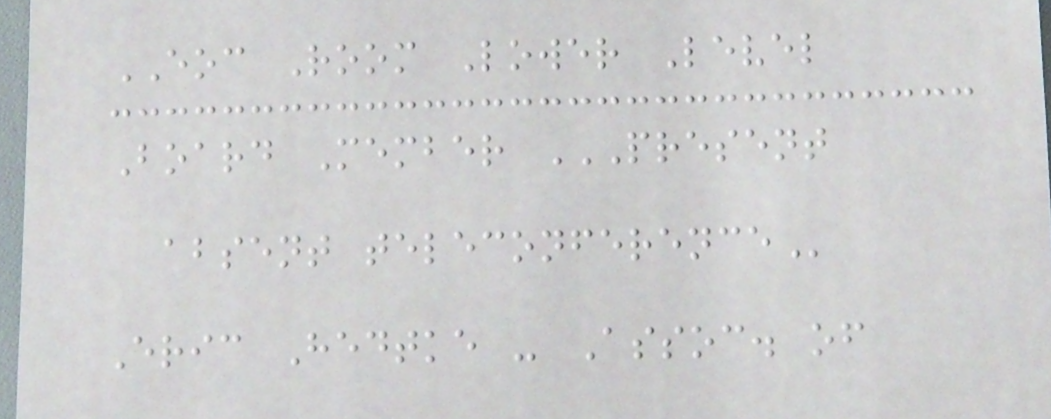EOC Room Lower Level
Board Member PRESENT
ABSENT TELECONFERENCE
Eric Hedtke - Assoc. of
